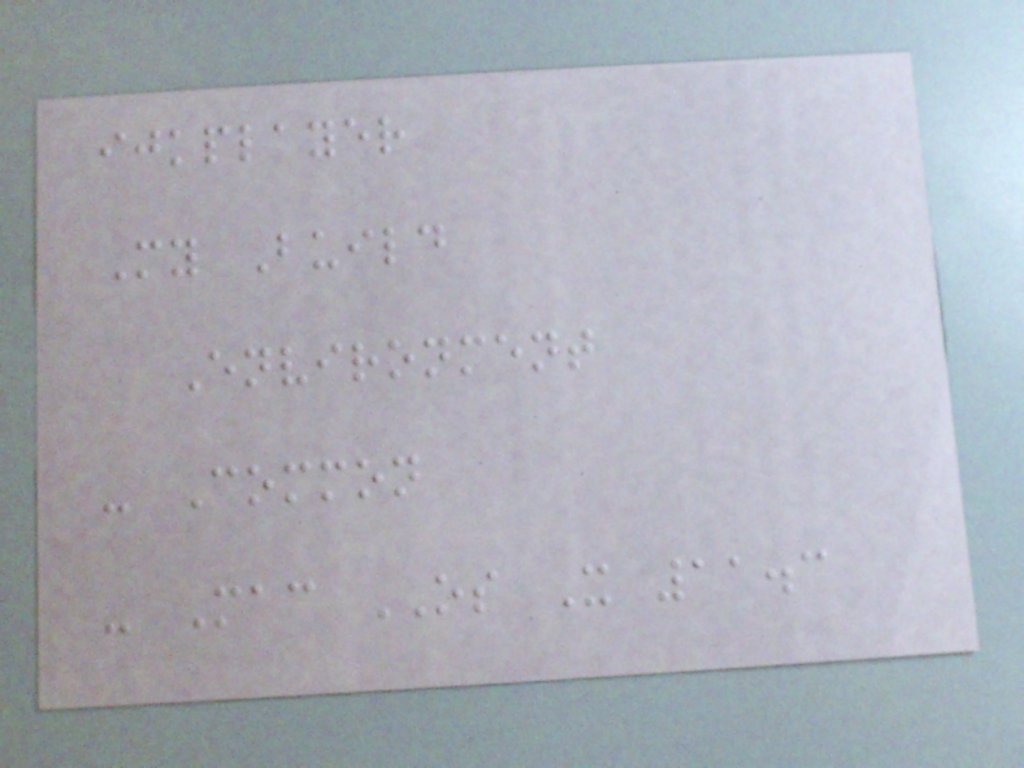ijkplayer
My Build
Environment
- Common
- Mac OS X 11.3
